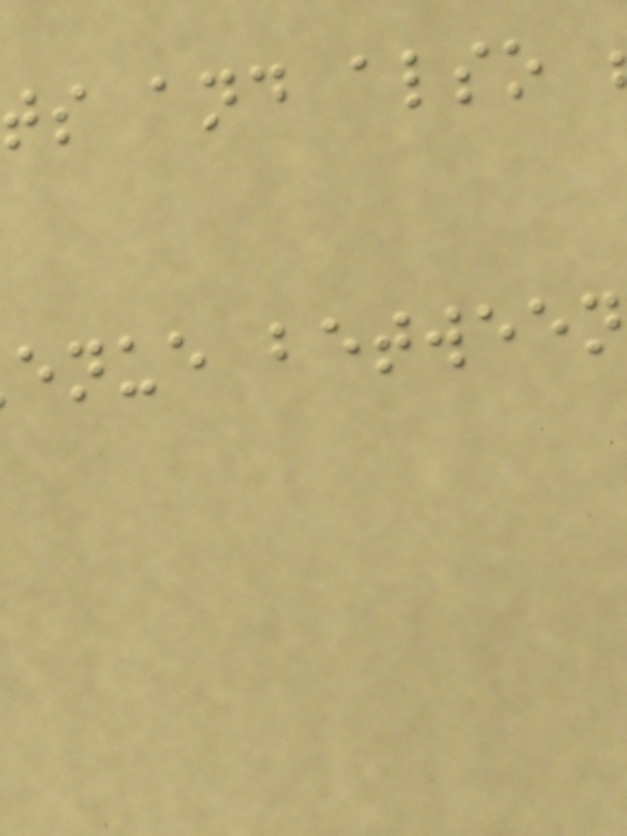ts and also
enue between
